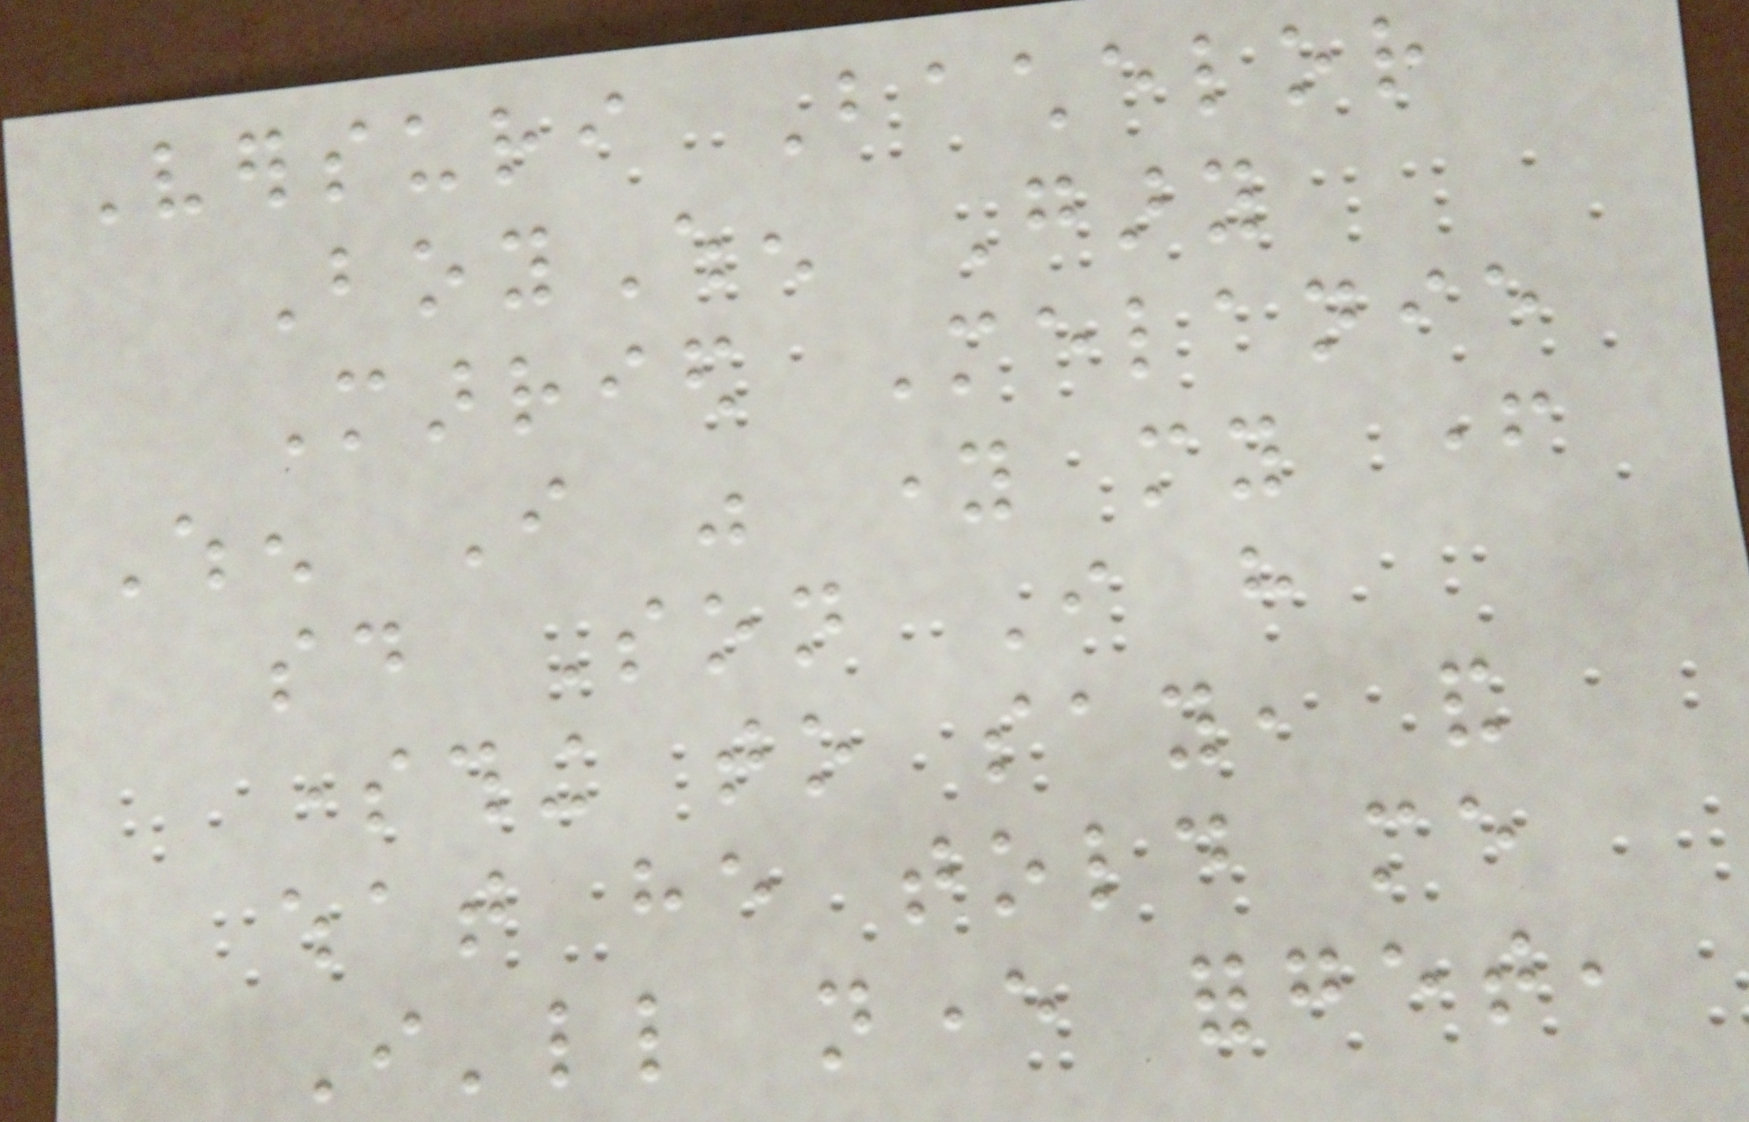Versuri Bachelor
BoyWhen Gary
Married Melanie
When I was young my father
said Son I have
something to say, and
what he told me
I'll never forget,
